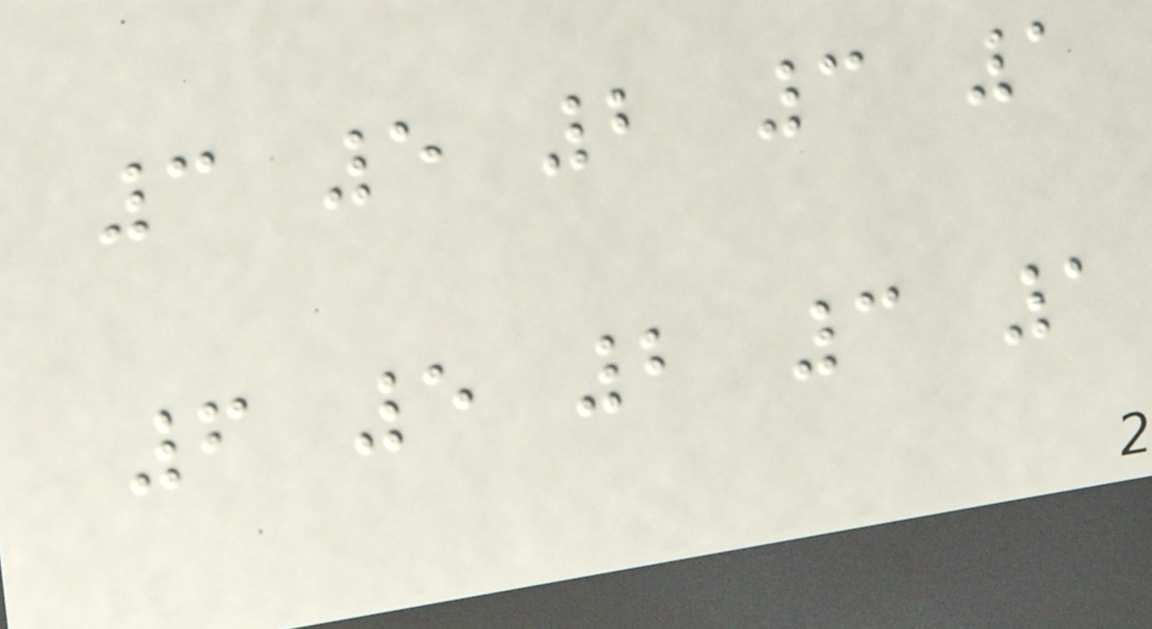3 5 2 3 1
6 5 2 3 1
